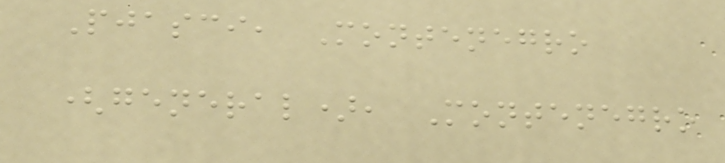Pjasci, Montenegro
(general), Montenegro
